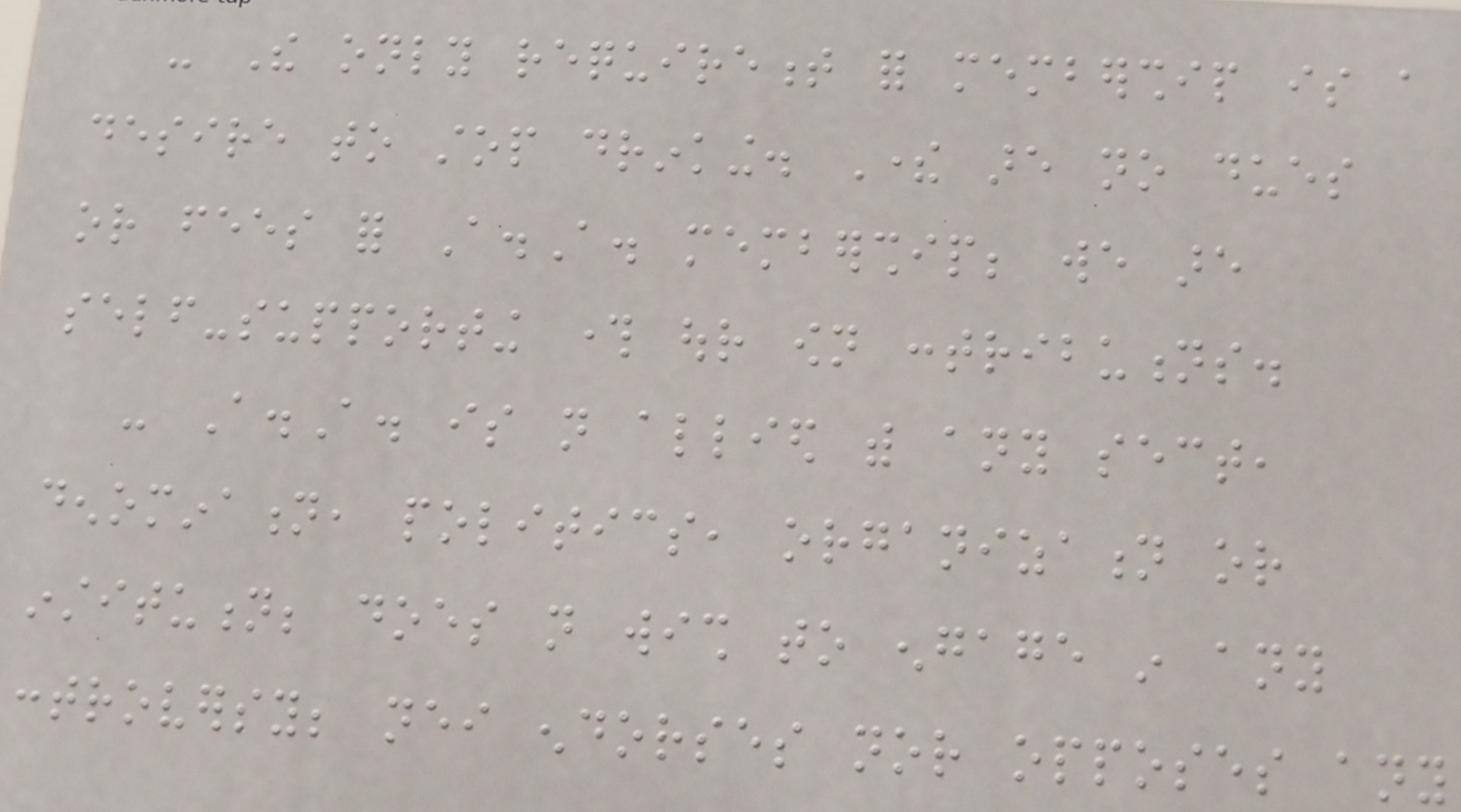- The only requirement for membership is a
desire to stop drinking. There are no dues
or fees for A.A. membership; we are
self-supporting through our own contributions.
- A.A. is not allied with any sect,
denomination, politics, organization or
institution; does not wish to engage in any
controversy; neither endorses nor opposes any
